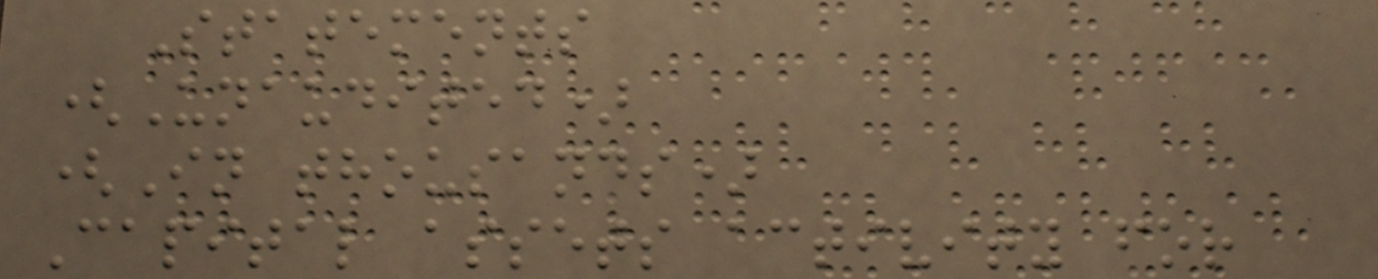Statements
(Unaudited)
(In thousands)
Capital assets activity for
